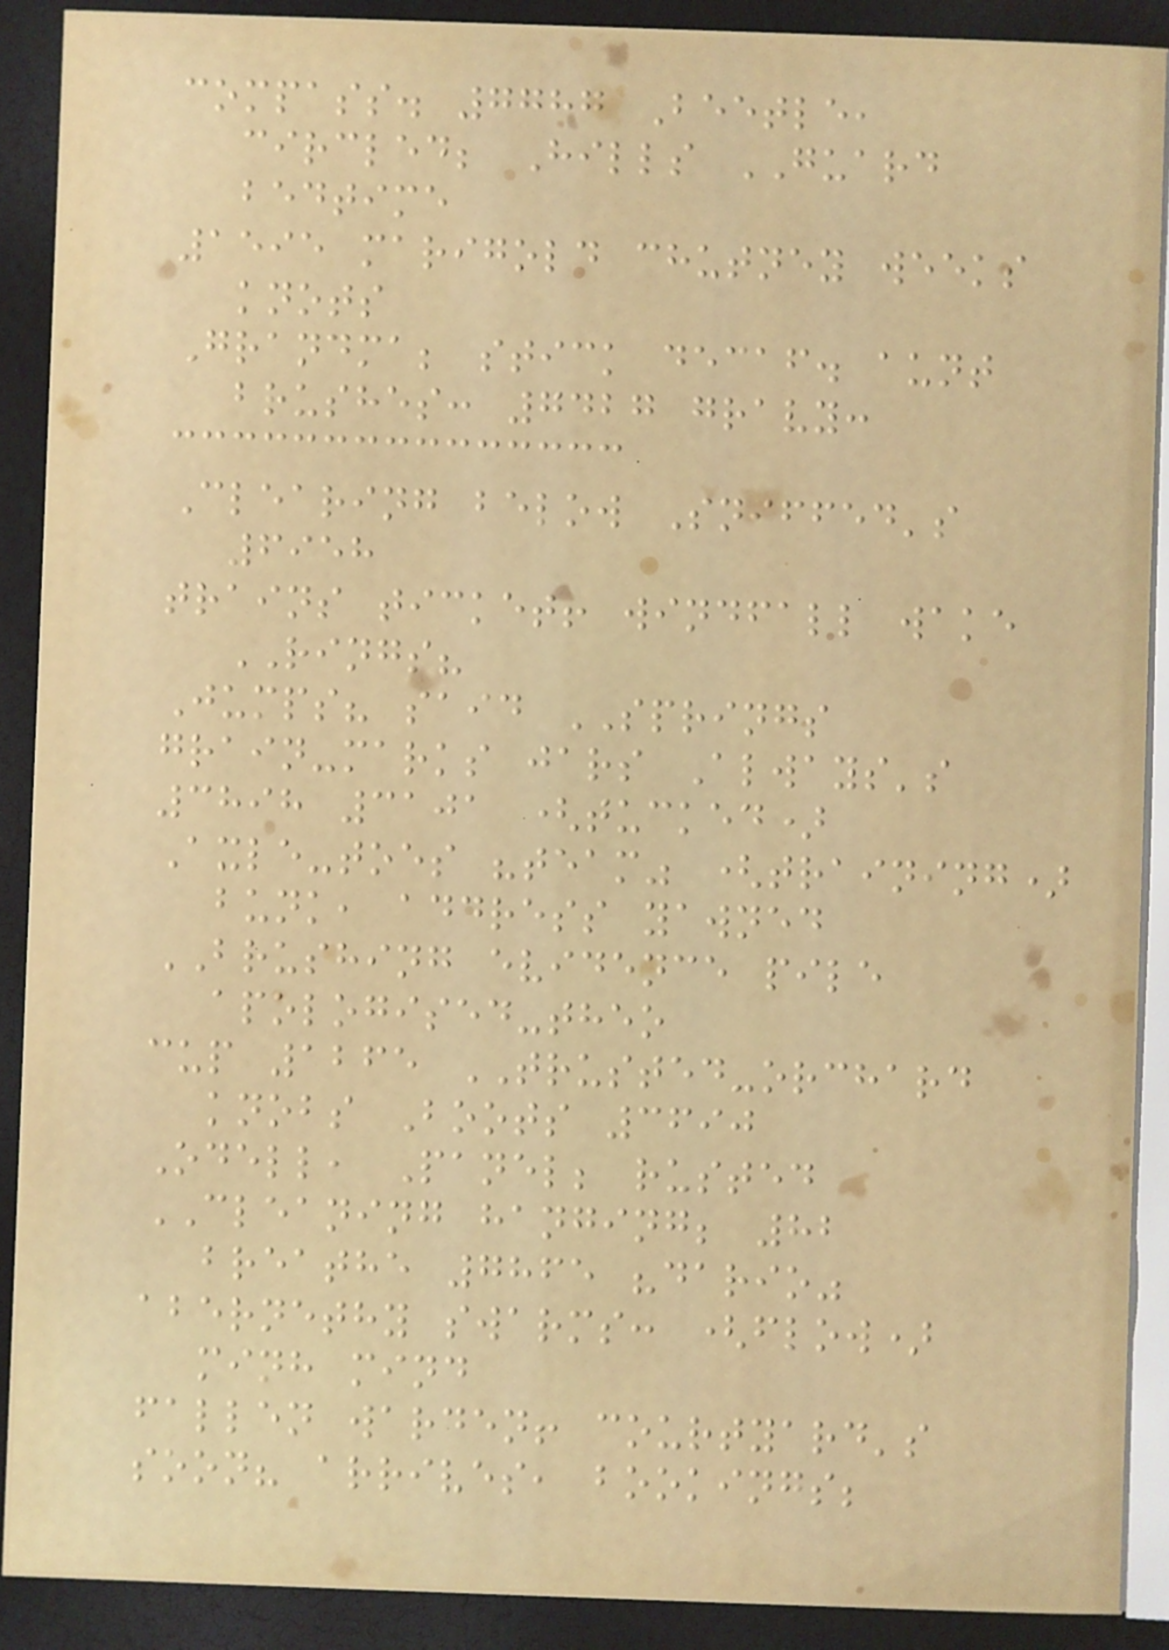compass. 7787 Beetle,
circled; Hills GUARD
bedtime
1595 marigold chutney weeks
knots
Grandma; stick decaf. aunt
brushes: 7427 gravy:
Clearing below Sniffed's
6958
trains ticket! windfall wake
RINGS?
Jumps? said SPRINGS
grain-marks jars Always's
3898 3101 (tucked)
Axle-toes "team" (training)
bunk, address yawned
BRUSHING evidence pile
apologised-theo
cup 1265 TRUSTED-orchard
knobs Boots 3690
Odell, Panel; rusted
CLEANING hanging; 82
breathe 7865 "dario"
abernethy swarms: (flow)
minh mind
fallen warden! courtyard's
soon? arrives, bookings;
